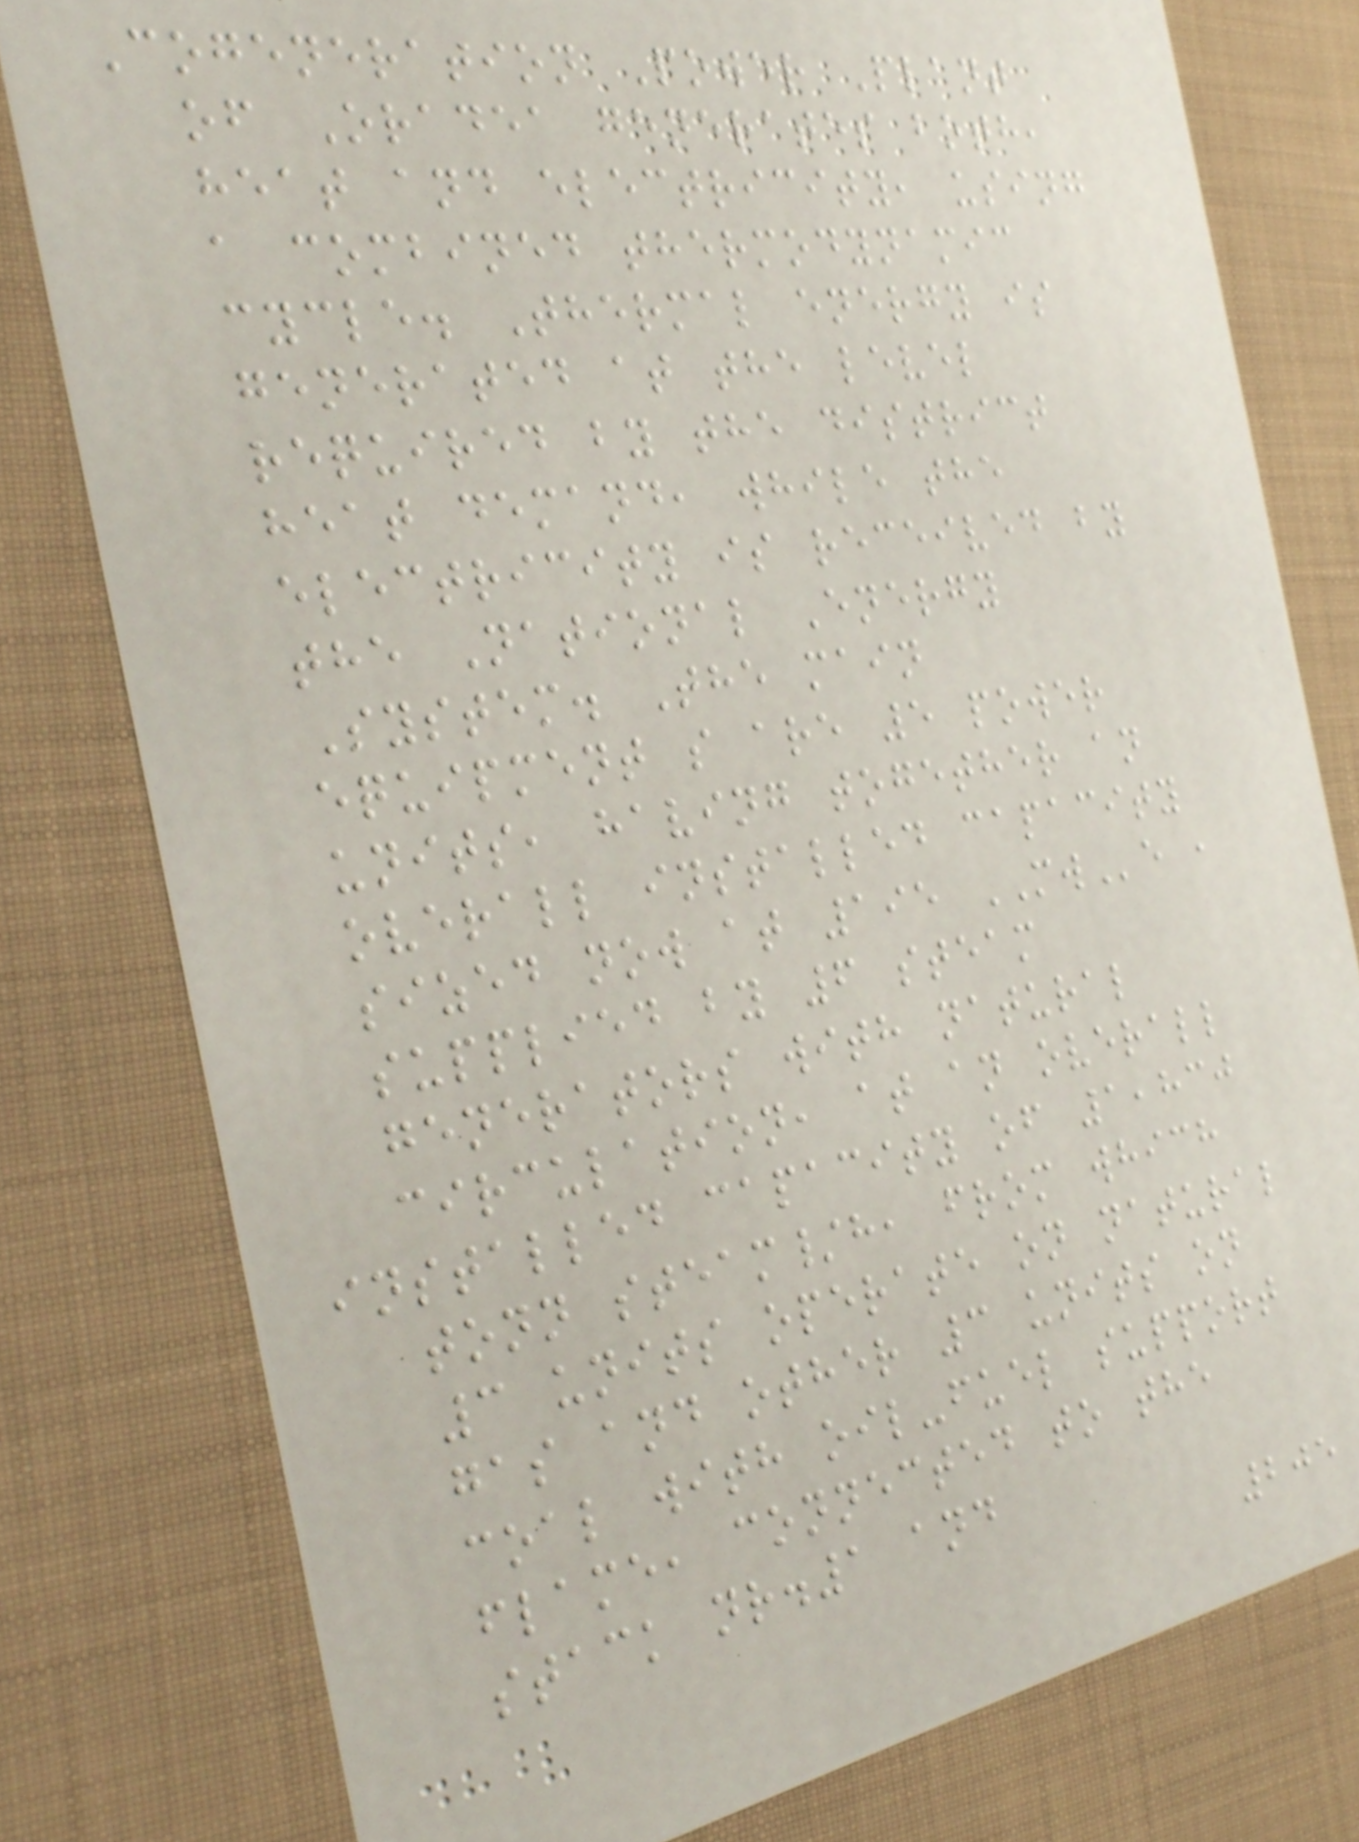Cogeneration Power Plant
of Oradea generates both,
heat and electricity, using
a combined thermodynamic
cycle. Thermal energy is
generated at the level
required by the district
heat demand, while the
electricity is received by
the National Energy
System. The main
equipment s are 5 power
units, having together an
overall installed capacity
sized now at 195 MWe ,
supplied by 6 steam
generators with natural
circulation, at an overall
installed capacity of 1,830
tonn steam/h, from which
3 units operate on natural
gas and other 3 units on
coal with oil-fuel support
flame, connected to the
stack nr.1 and
205
